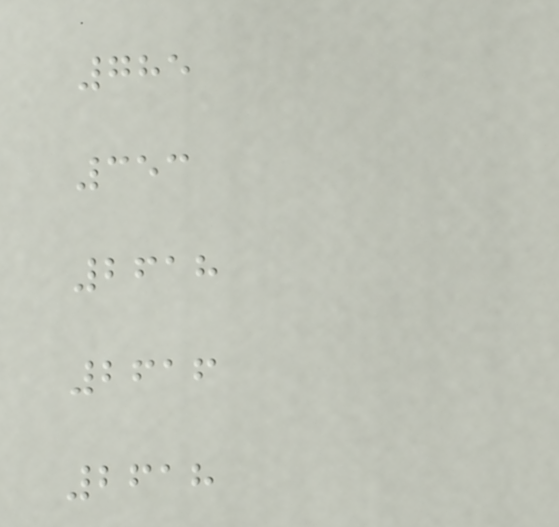785
353
2618
2616
2618
